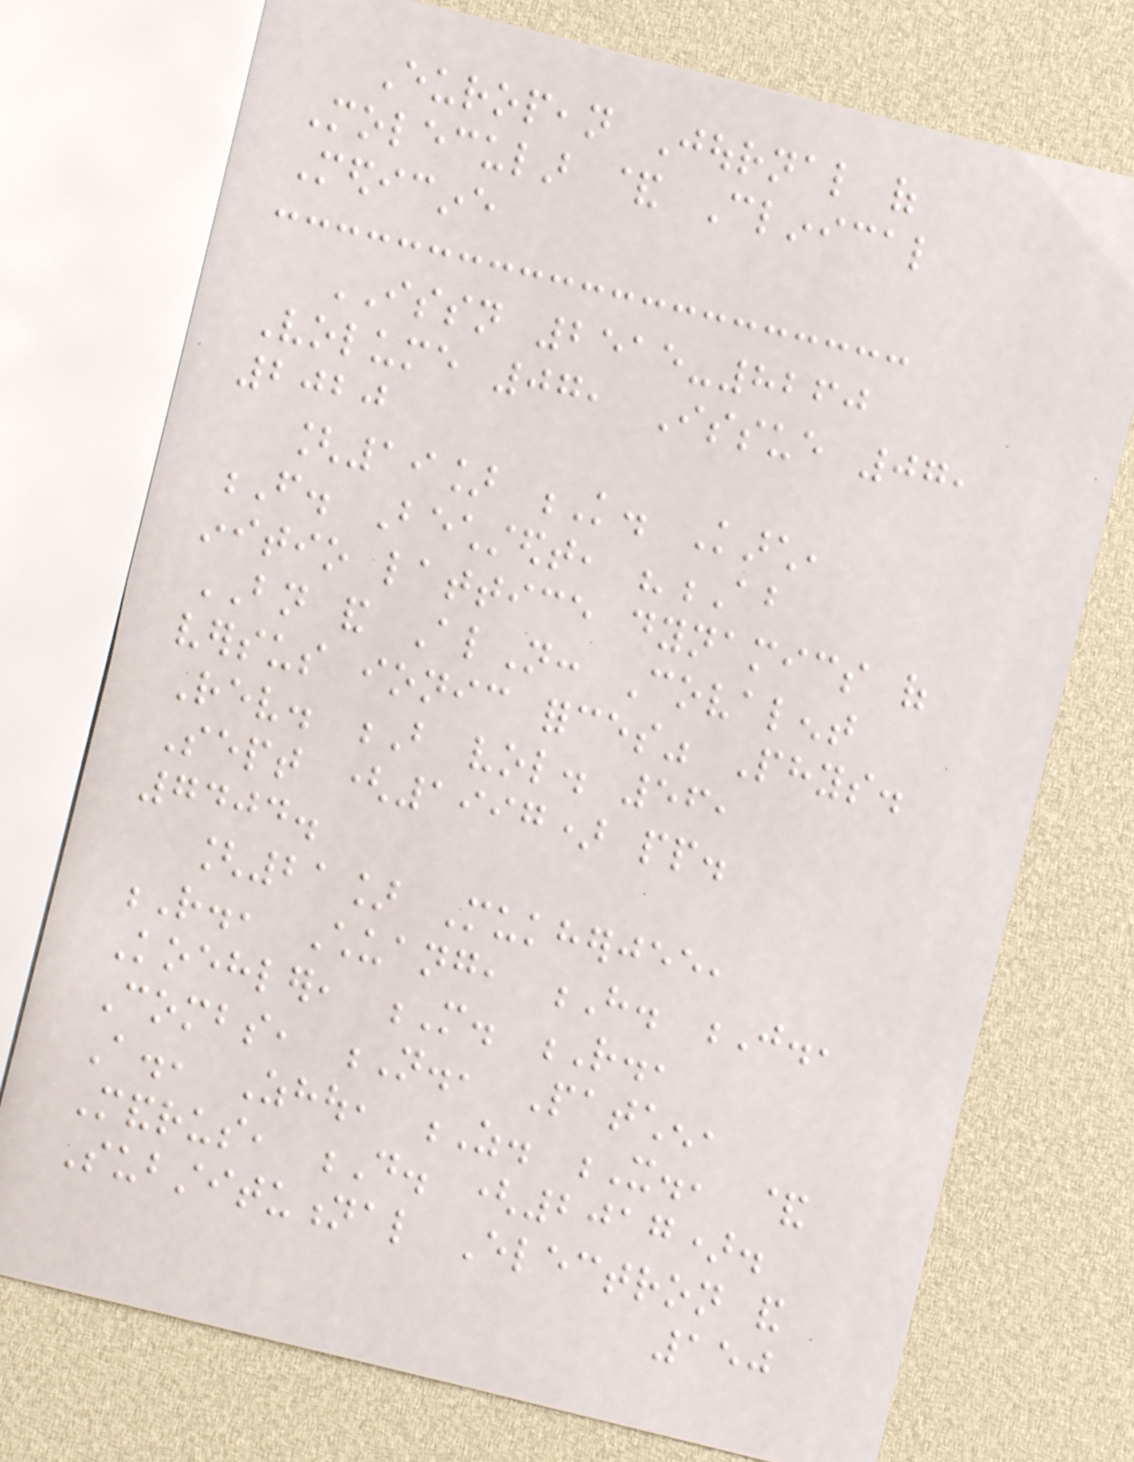European Journal of
Molecular & Clinical
Medicine
ISSN 2515-8260
Volume 07, Issue 07,
2020
[19] K. Karch,
F. Bechstedt, "Ab
initio lattice dynamics of
BN and AlN: Covalent
versus ionic forces" Phys.
Rev. B vol. 56,
Sept (1997) pp.
7404.
[21] Mukherjee,
R., Chuang, H. J.,
Koehler, M. R.,
Combs, N., Patchen,
A., Zhou, Z. X., &
Mandrus, D. (2017).
Substitutional Electron and
150
